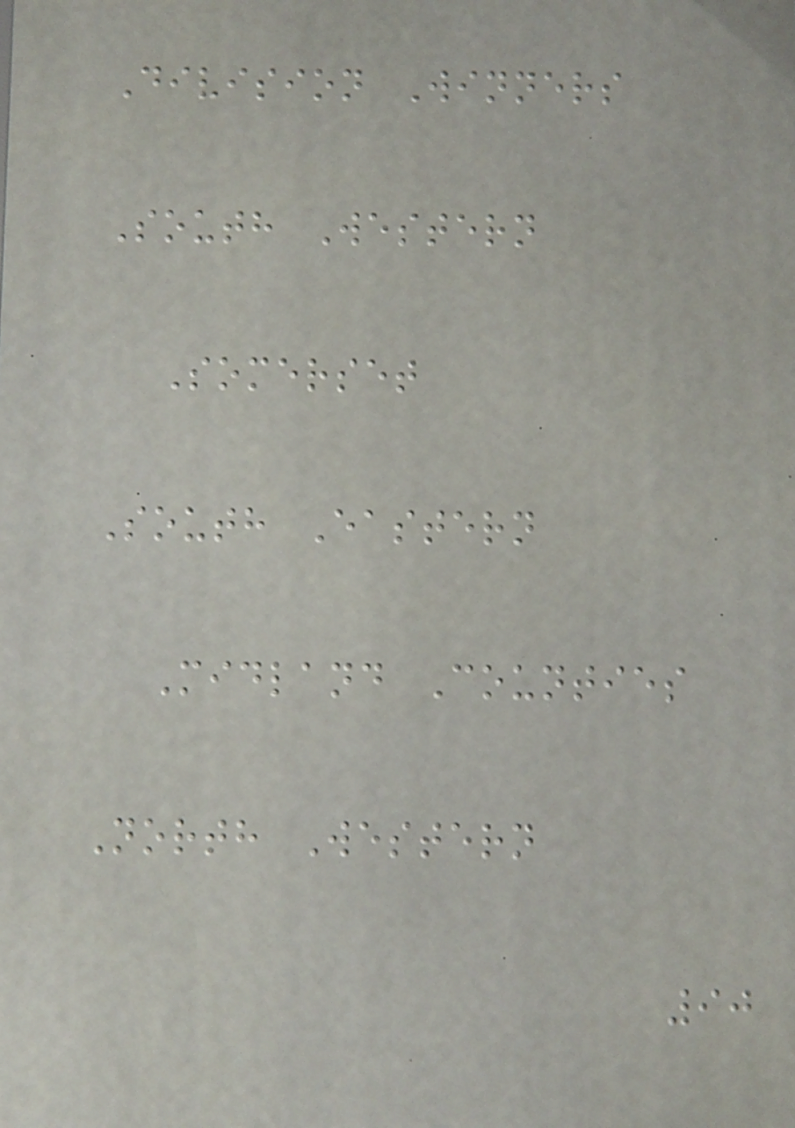Division Winners
South Western
Somerset
South Eastern
Midland Counties
North Western
90
